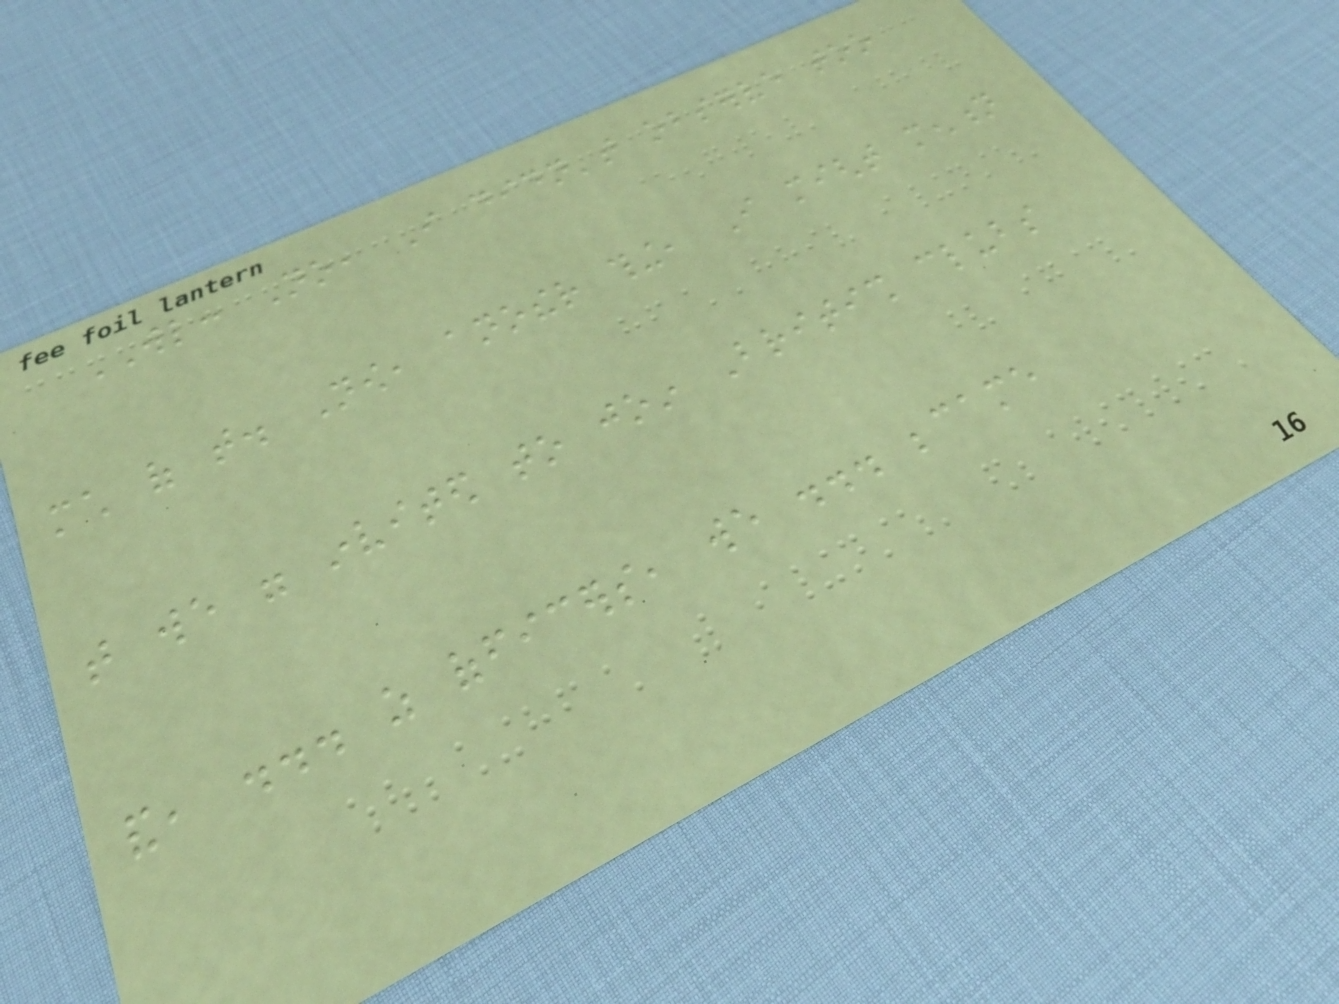WL: No, I didn't observe too
much of that. Now, another thing, I might mention
that we were invited to join British clubs
and, ... as officers, we ... became
